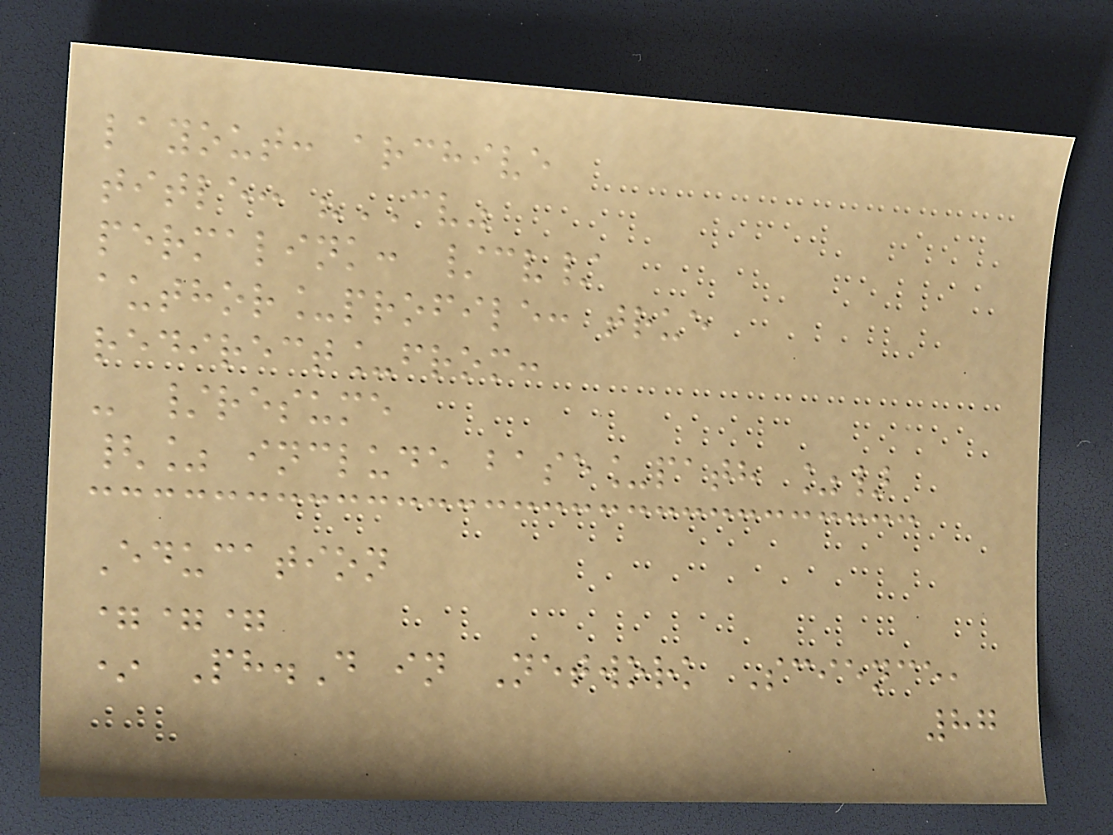layout: archive
title: "CV"
permalink: /cv/
author_profile: true
redirect_from:
- /resume
{% include base_path %}
Education
===
* Ph.D in Network Science,
87
